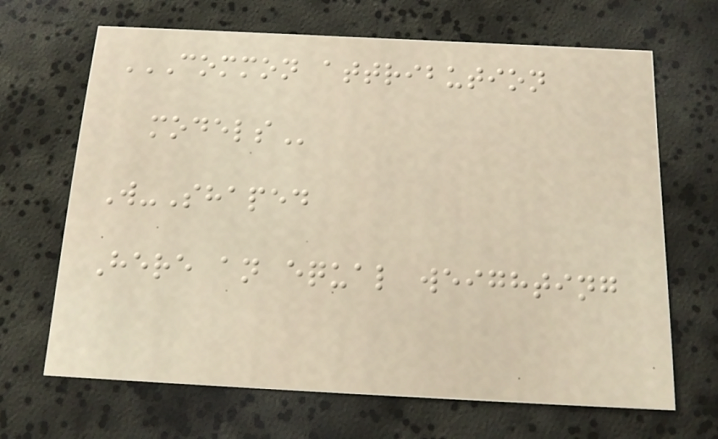COMMON ATTRIBUTION
MODELS
W-Shaped
Here an equal weighting
